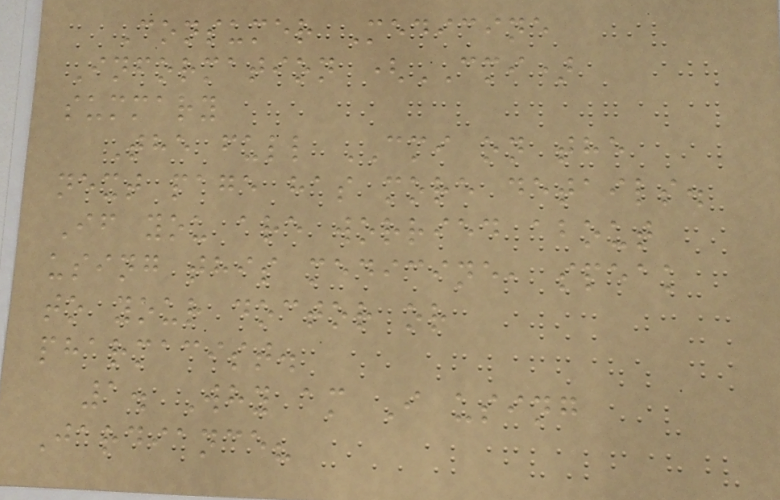Consumer Medicine
Information (CMI)
summary
The full CMI on the
next page has more details.
If you are worried about
using this medicine, speak
to your doctor or
pharmacist.
1. Why am I using
Jardiance?
